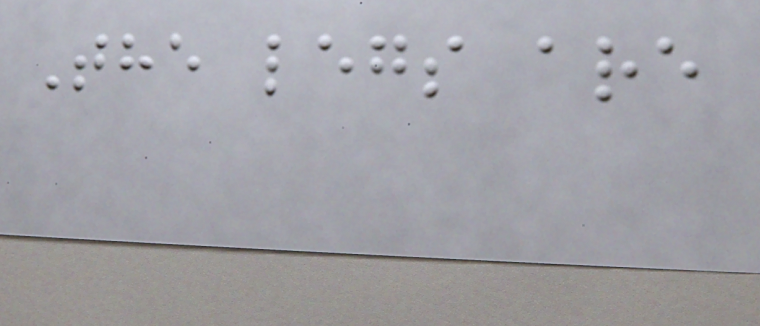The legs are
